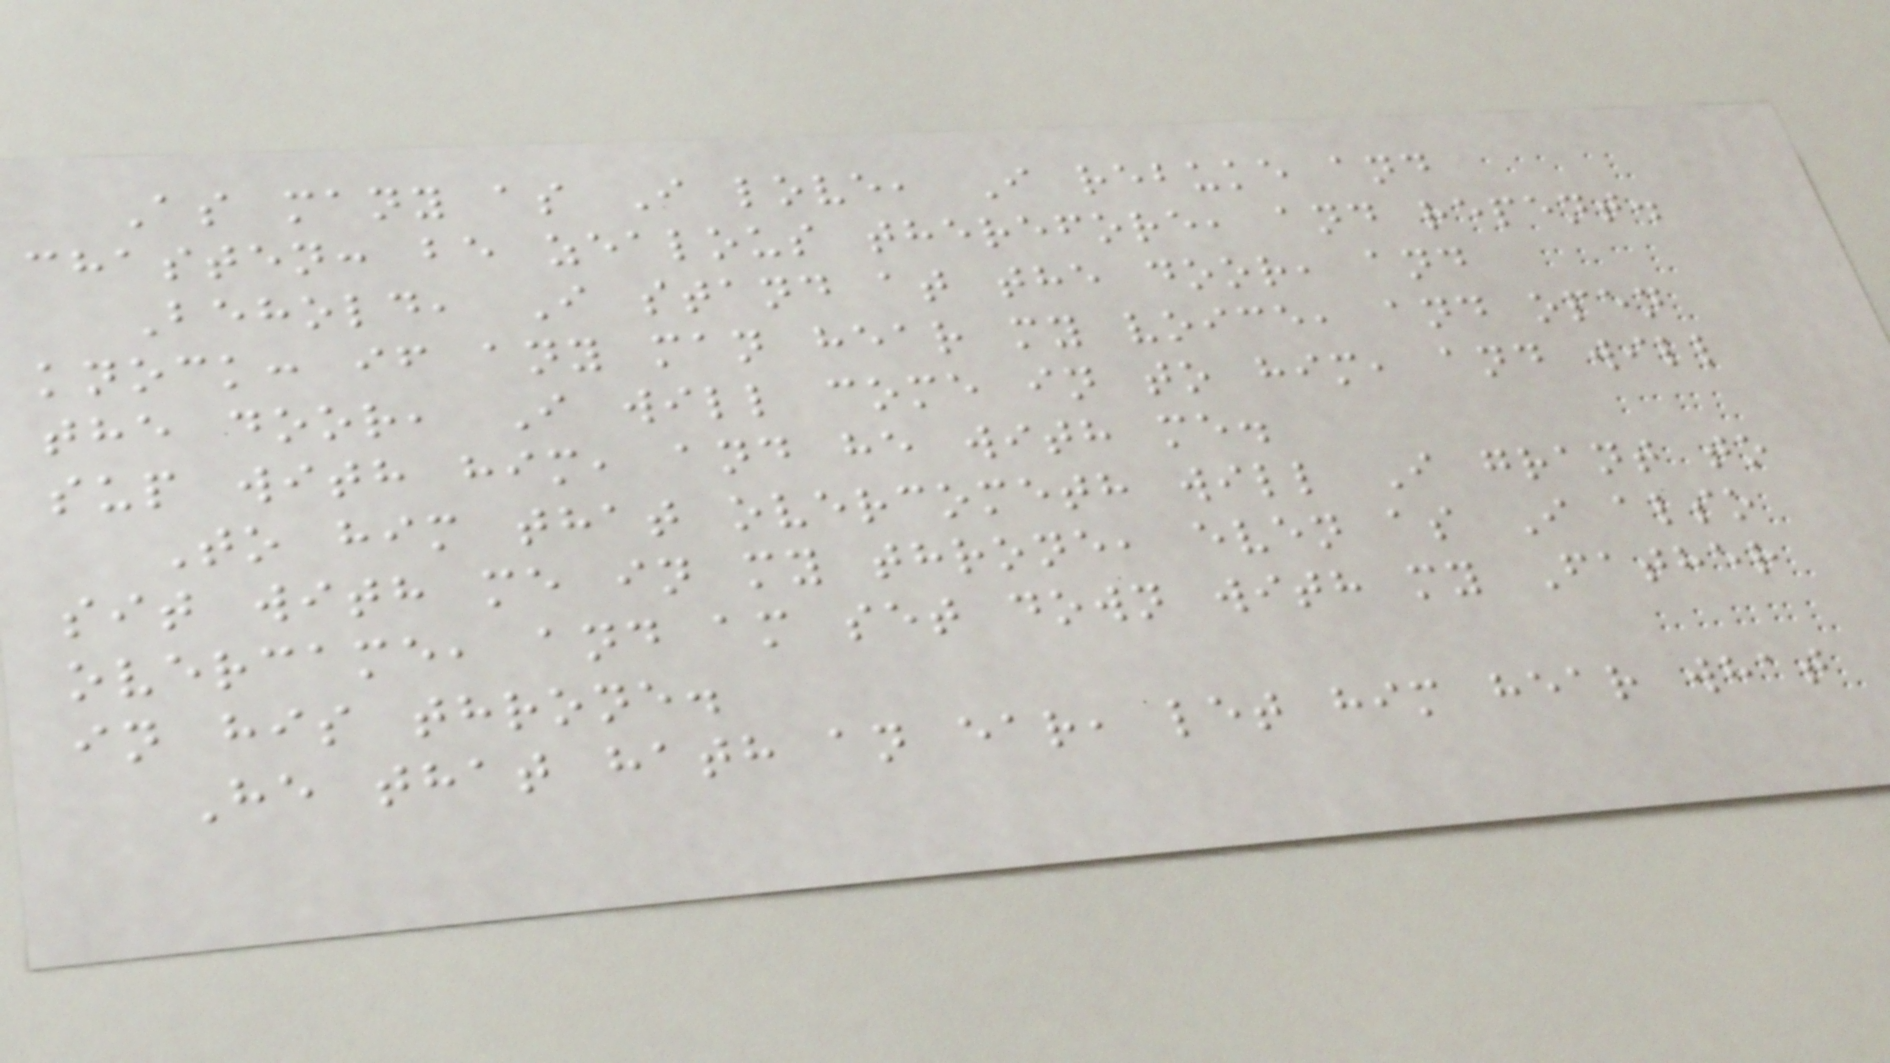As many as I love, I rebuke and
chasten: be zealous therefore, and repent.
Behold, I stand at the door, and
knock: if any man hear my voice, and open
the door, I will come in to him, and will
sup with him, and he with me.
To him that overcometh will I grant to
sit with me in my throne, even as I also
overcame, and am set down with my Father
in his throne.
He that hath an ear, let him hear what
